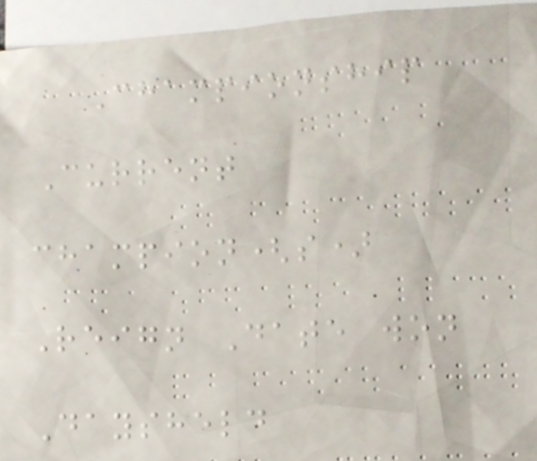Championship
Current
champion(s)
Reign Date won
Daysheld
